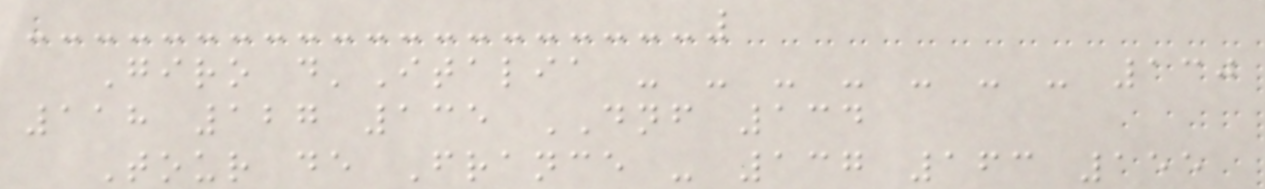Giro d'Italia - - - - - - - 130
118 127 135 DNF 134
Tour de France - 137 163 155
